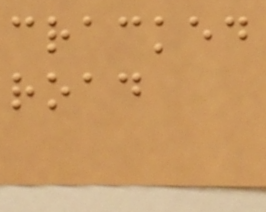cracked
road
